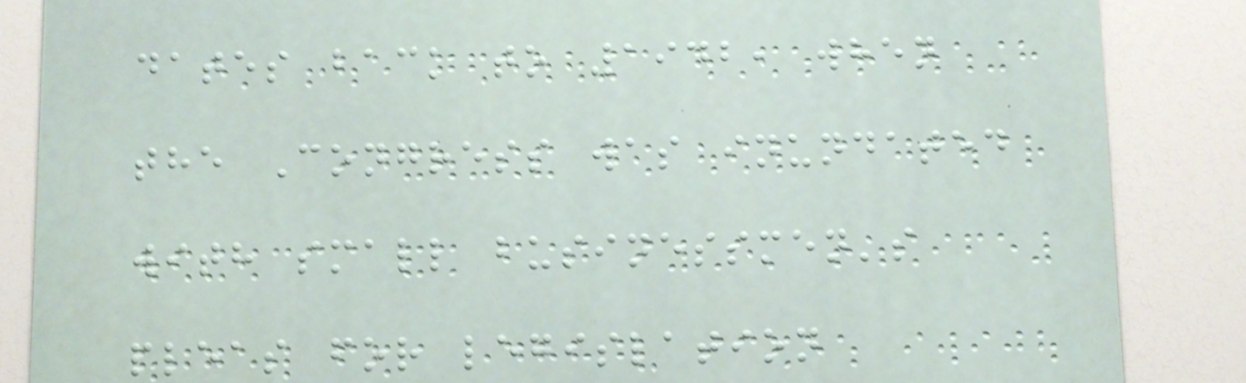dates back to 1942, when
the Congress was inundated
with small businessmen's
pleas for legislation
